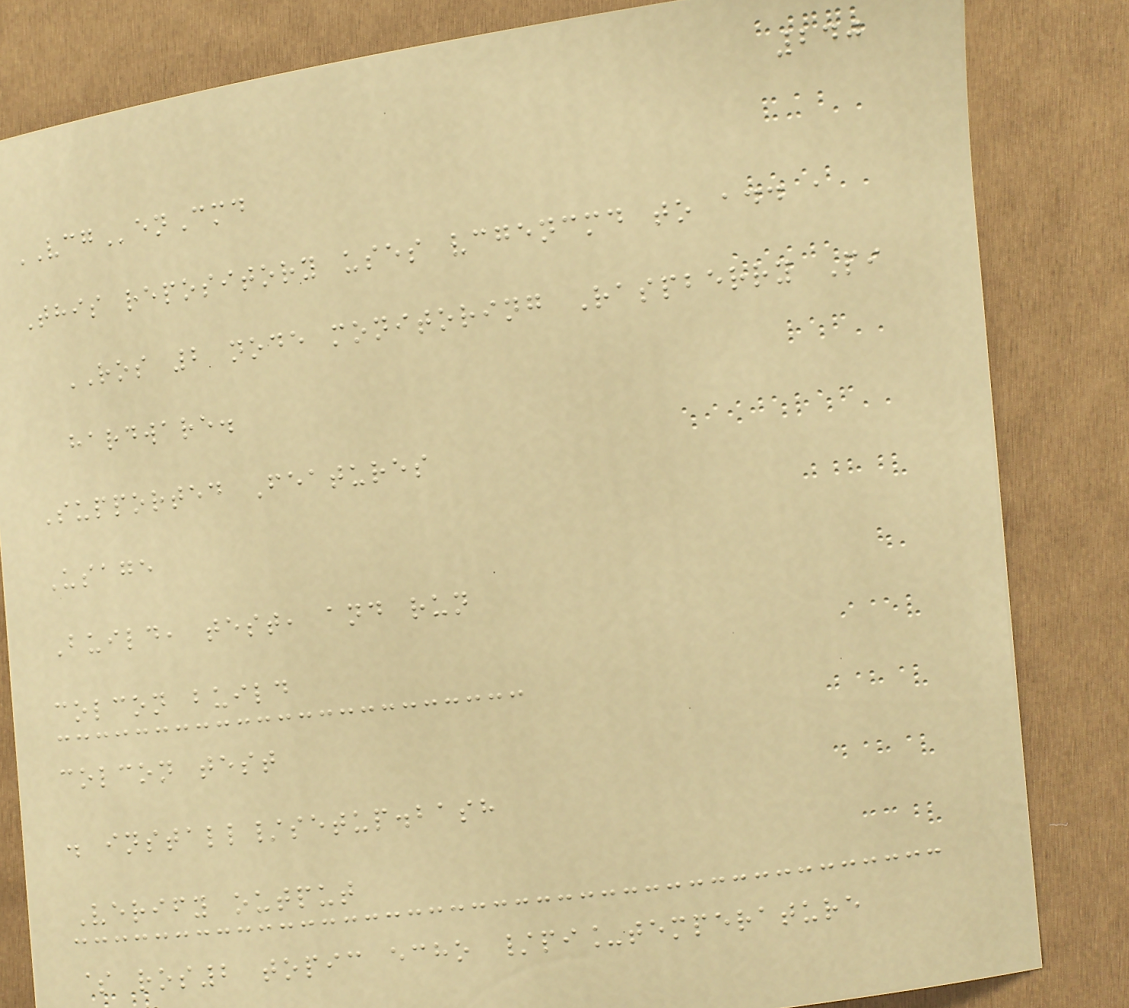240
VCGenCmd
This repository uses vcgencmd to add a
ROS 2 node monitoring Raspberry Pi
hardware.
Supported Features
Usage
Build, test, and run
colcon build
colcon test
. install/setup.bash
Verify output
$ ros2 topic echo /pi_temperature
